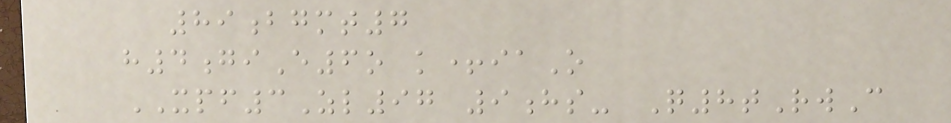89bgmt7
h4giE6o k+iaO
XPF3Zl97 9hs- Q8tRwC
